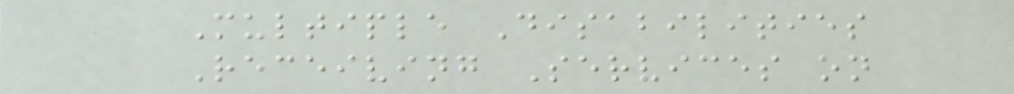Multiple Disabilities
Receiving Services on
